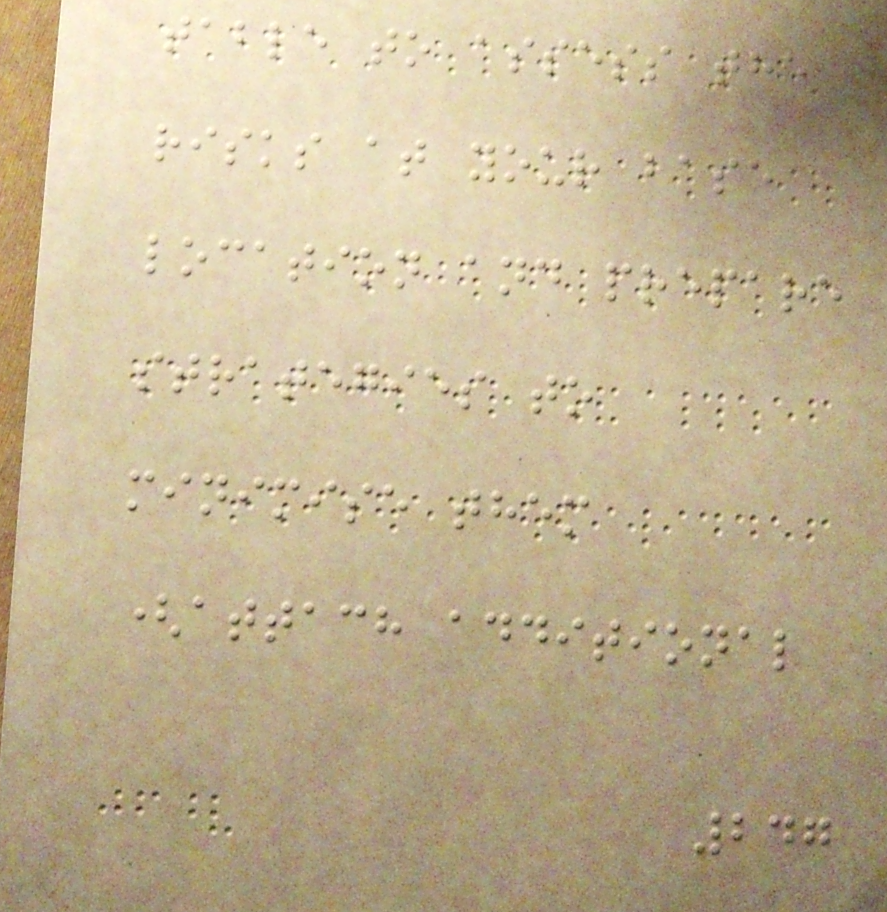table to assess the
risks at your base
location and prepare
strategies to
minimise them
(attach additional
247
